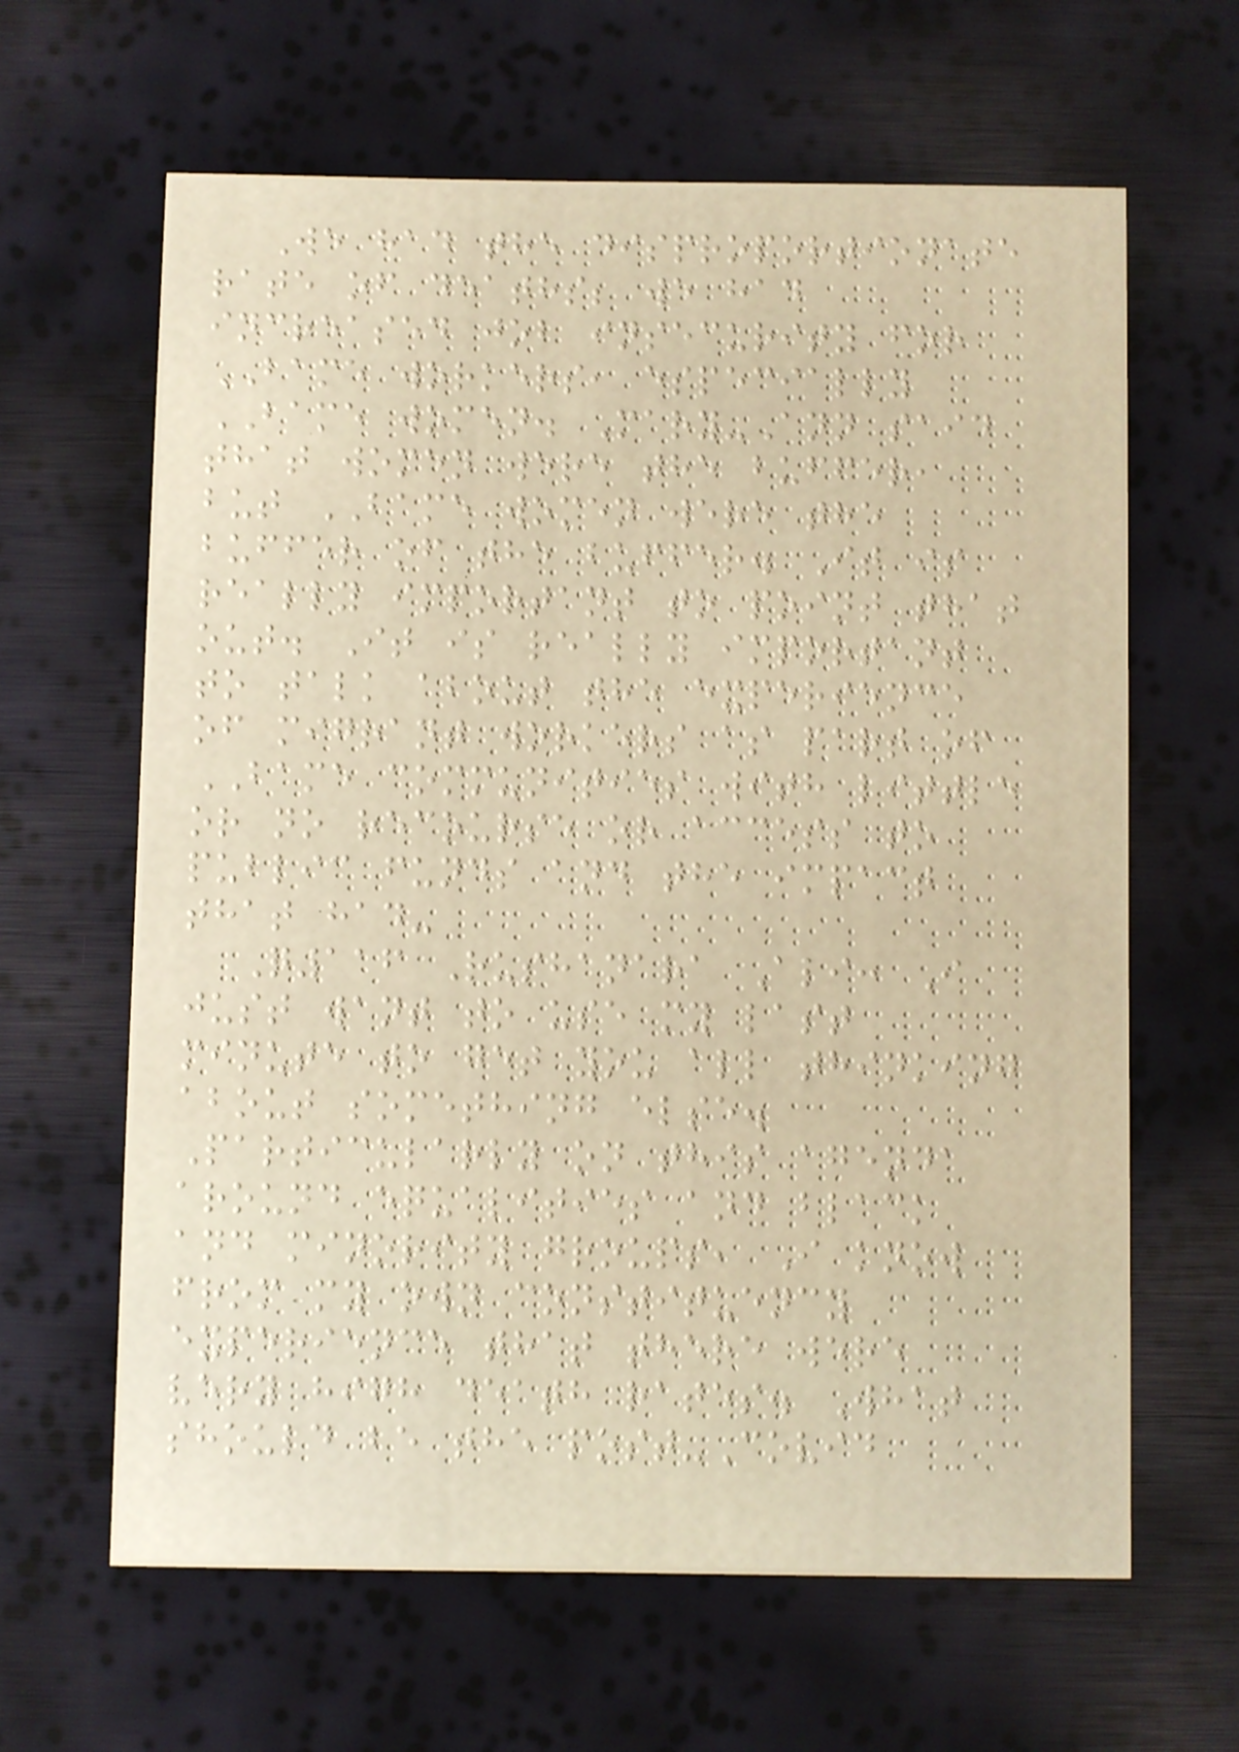We had the disproportionate
rate of deaths; we had
increased job insecurity for
BAME workers, especially
BAME women. Mary-Ann said
that women were the buffer,
but BAME women were the
buffer of the buffer. It is
really important to point that
out. It is really important
to talk about the experience
of migrant workers as part of
BAME communities with little
or no recourse or access to
public funds and the impact
that had-
Q116 Rushanara Ali: I
just want to use my last
minute to get you all thinking
about something else.
Particularly on this agenda
around equalities and black
and minority groups, I know
from my own constituency
experience that there were
very high death rates. What
should be the post-Covid
